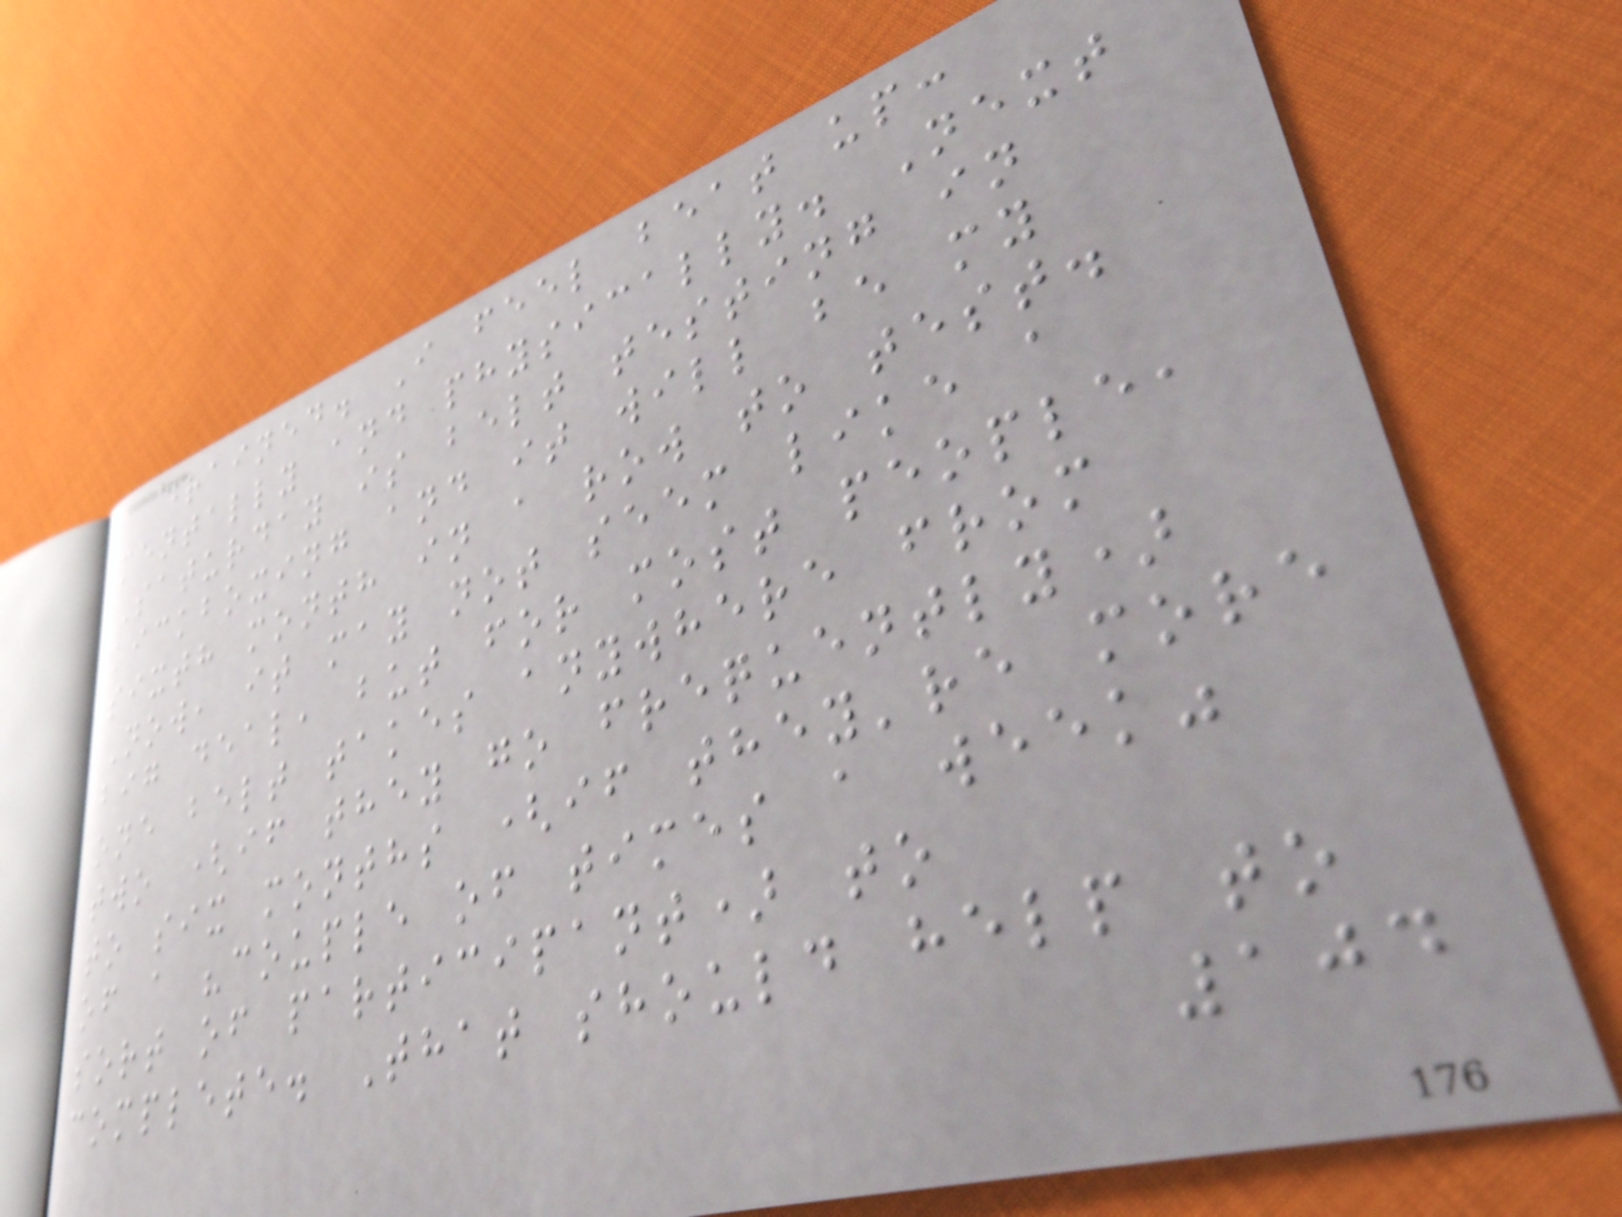drained. I feel beat up:
mentally and physically. Next
Saturday is belt testing in
kickboxing and it will be my
sixth month in a row to test.
Now, it may not seem like a
big deal, but for most people,
one belt takes anywhere from
two (if they go frequently)
to six months (if they're more
of a "couple of times a week"
sort of participant) to
complete. That should help to
104
